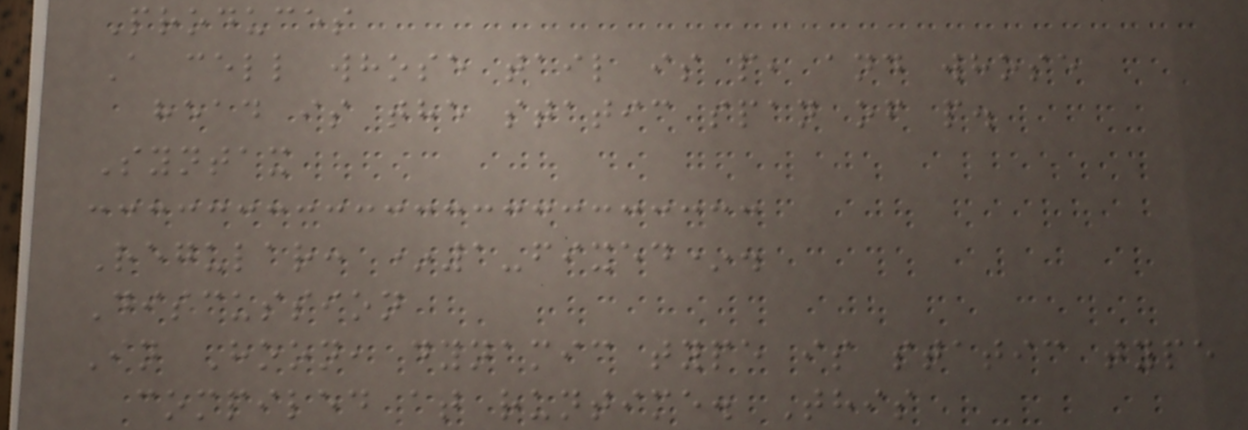Produces
A cell whose tail is p, and whose
head is the static span of p.
Syntax
Regular: *1-fixed*.
Discussion
In Hoon, dynamic type is static type
compiled at runtime. This
